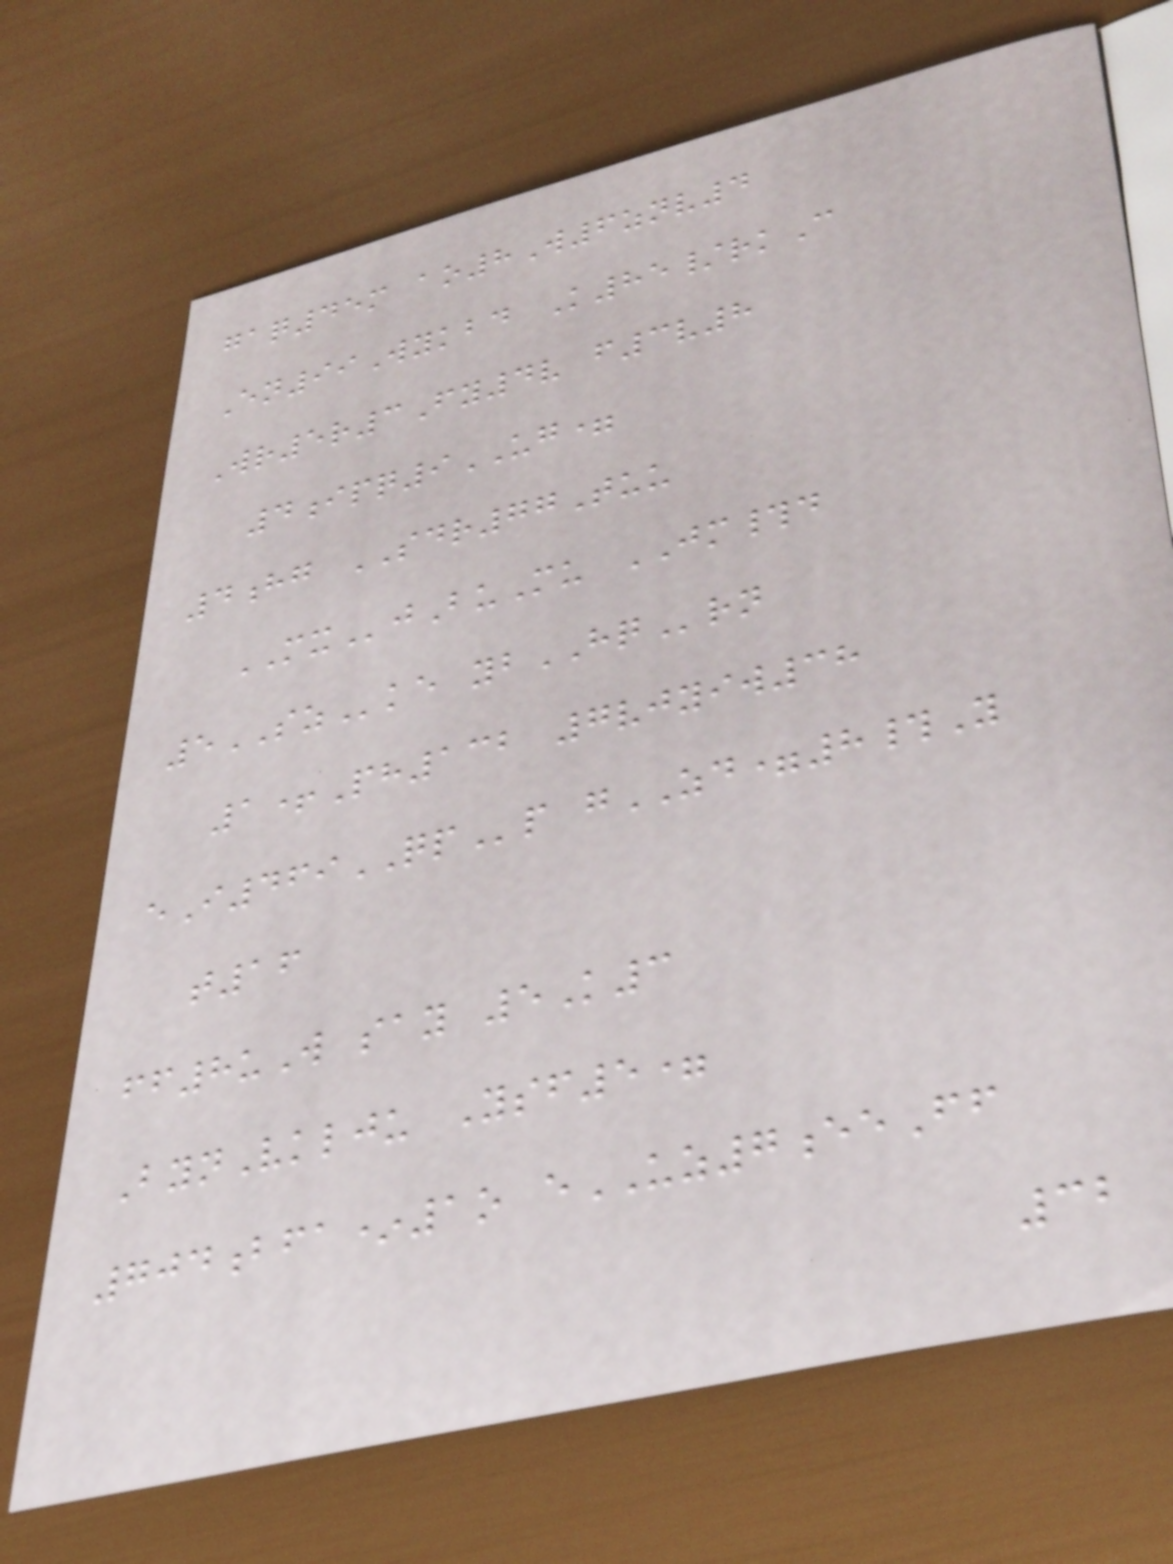gaq45m ao8W6znv4
En99Wykbd K85/rkC
Wr5r3Fy4v f3v8
4ipq9UG=
4hg SDR77Tuu
MXjBuMu JM#d
5SZke ybHQrn
1+Ph132 7vjyiw38
eI469QPp gZD=8#Y
t16
ff8uW say 5K3
BynVklju Ysf5=
704bfa*1o eUZ7eeFf
32
